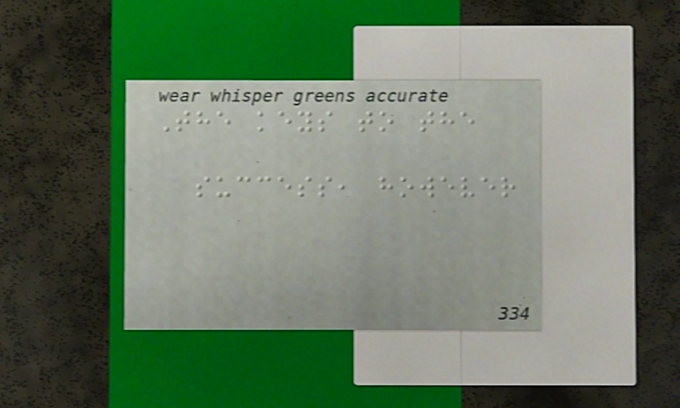The keys to the
success, however
